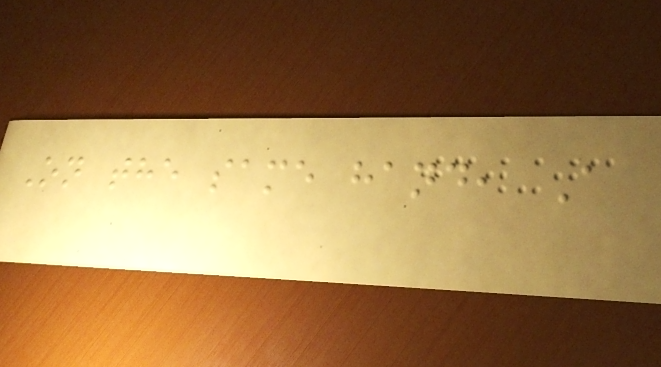On the same hand, A
